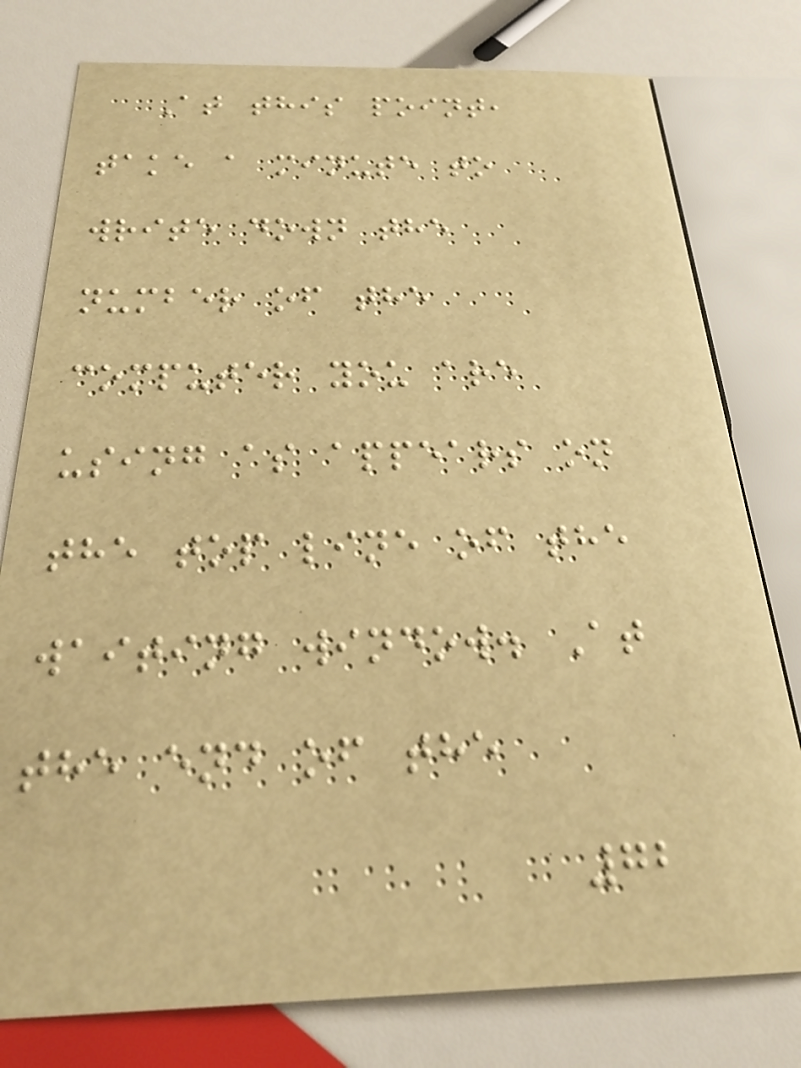At this point,
take a minute to
write down the
number of the
computer you are
using as appears on
the top line of the
waiting window. At
the end of the
72
